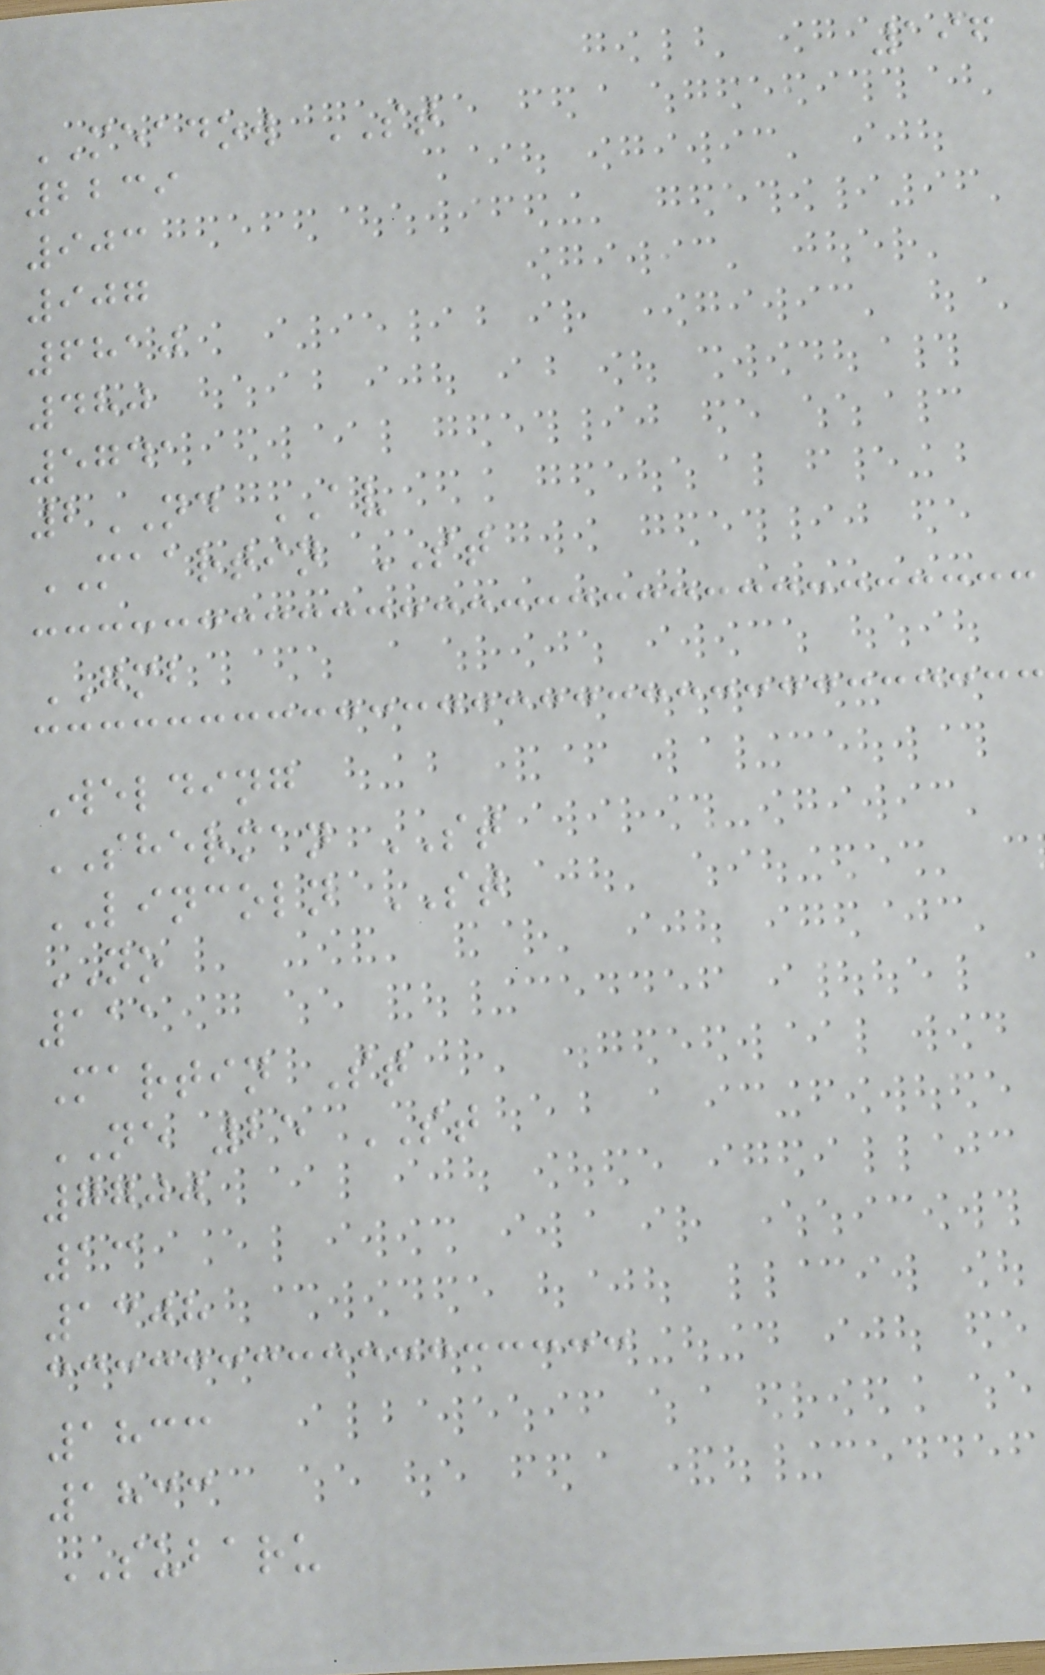196
MEADOW ST
2239
903
907
6810
480
5741
2ND AV
MAARTIN ST
GMB
Welding
SHERMAN ST
LINCOLN ST
NO
111
Martin St
NE 25 ST
7700
13
1308
1833
1833
SUBARU
